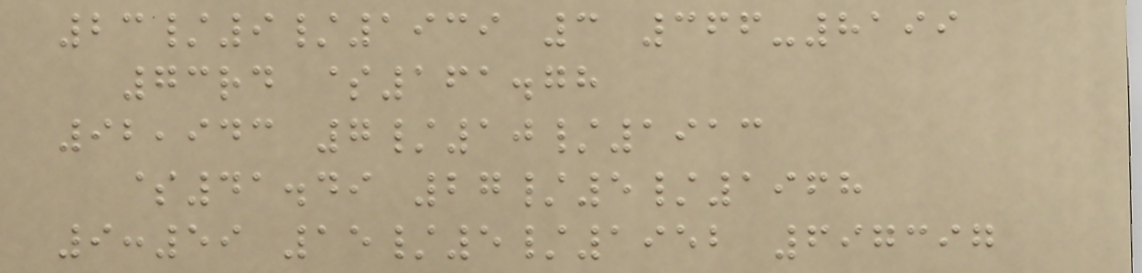23/9/1939 3 366-8199
73rd $161.78
92,943 7/10/1913
$41.49 27/5/1968
9:59 15/5/1952 697397
